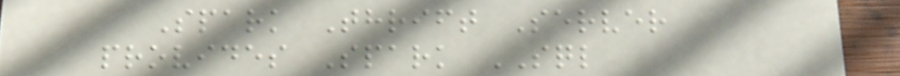Spark Thrift Server
provides Spark SQL
